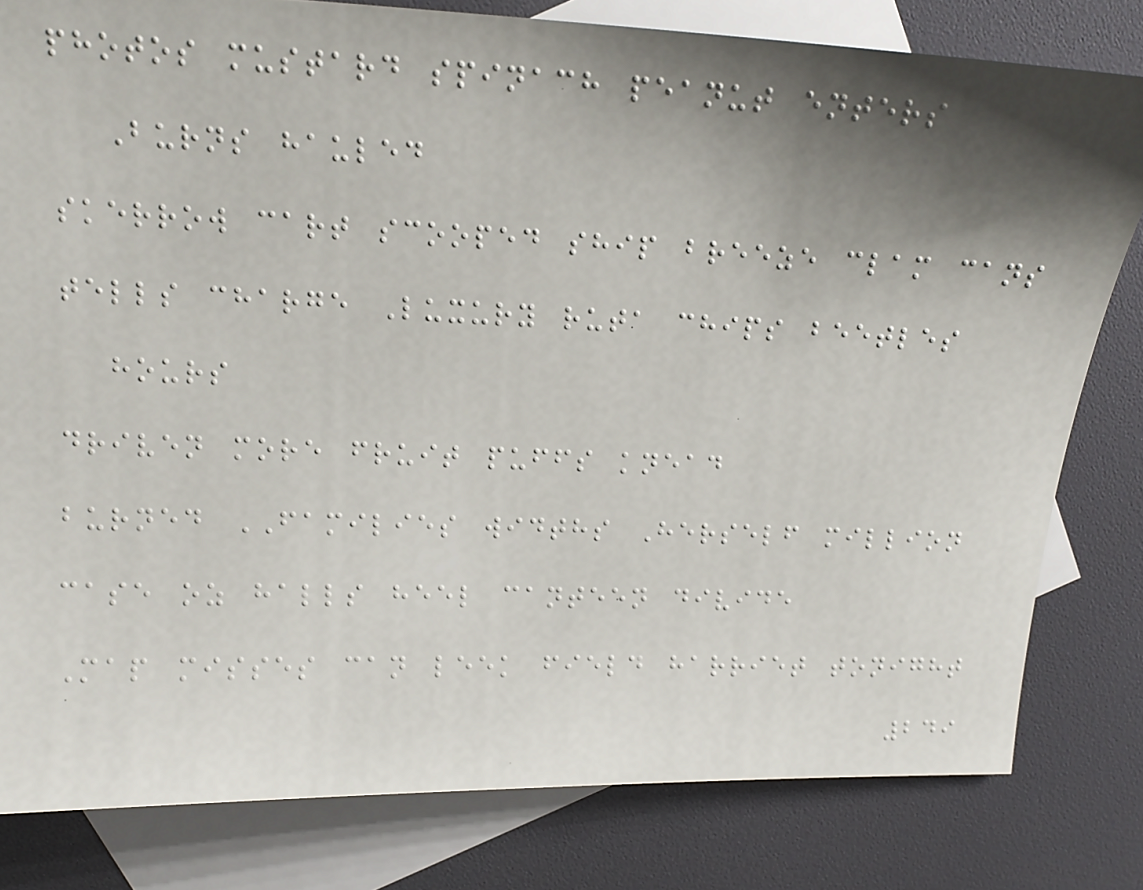photos mustard spinach peanut enters
Burns hauled
skerrow cart scooped ship breeze clam cans
tells charge Luxury ruta chips beetles
hours
driven more fruit puffs knead
burned FAMILIES widths Herself million
case oz halls heel canteen divide
Map misses can leek field harriet tonight
249
